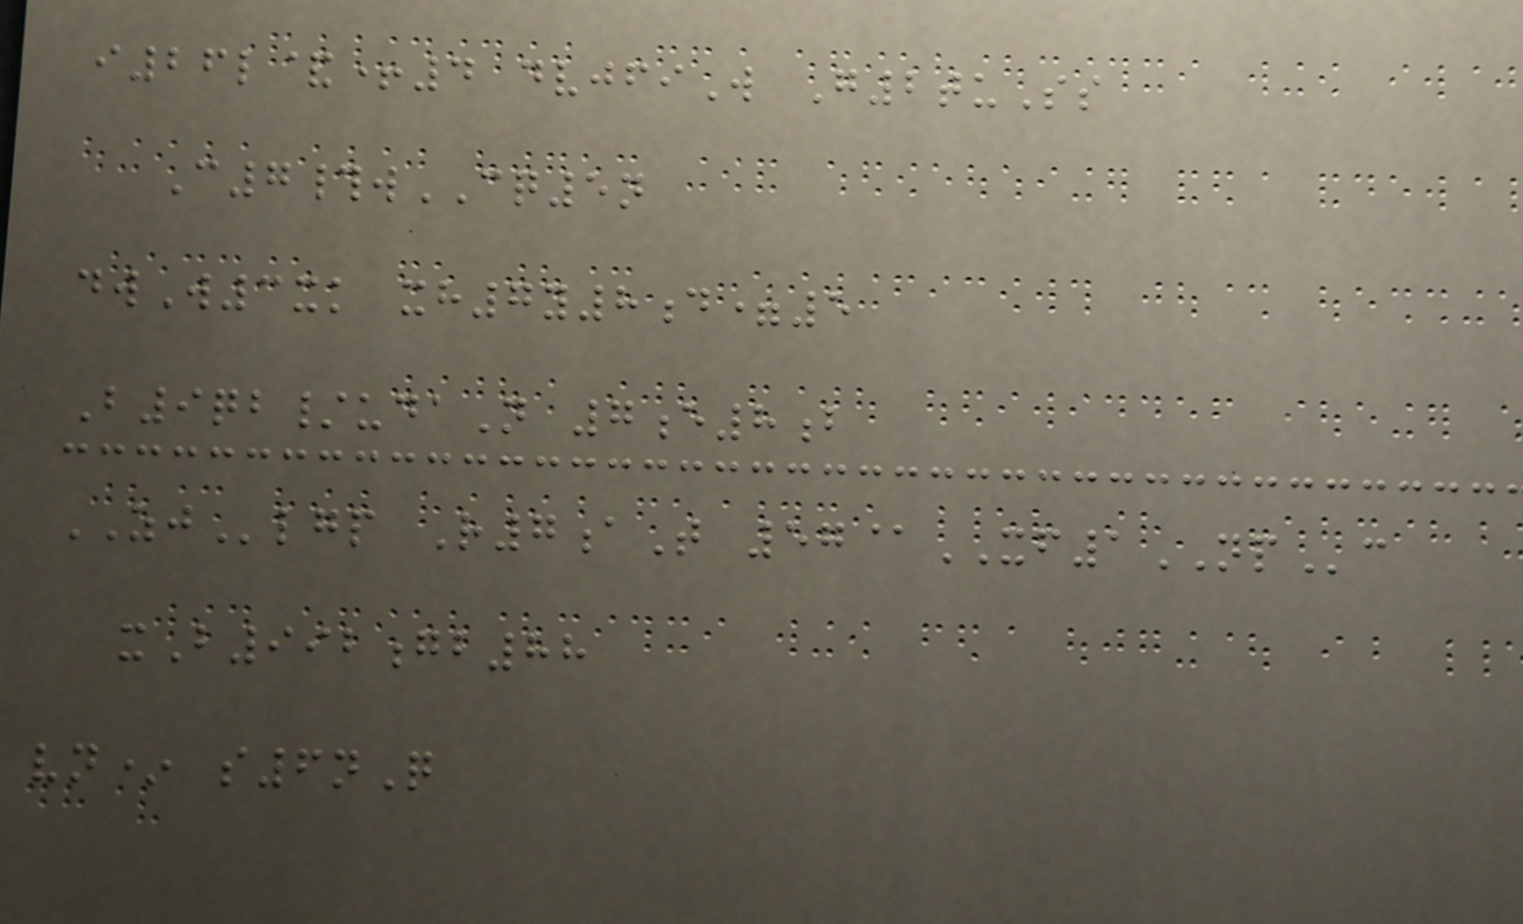i26l&+4 dvjfiW G2tuSs
C7#wCQ5n
dwW3xk xh7y8d=5
B9qb/udaN 7e8b
ZJlgp R7aT 57@XF1NPc
xB992gb88
vn* s6nQ
